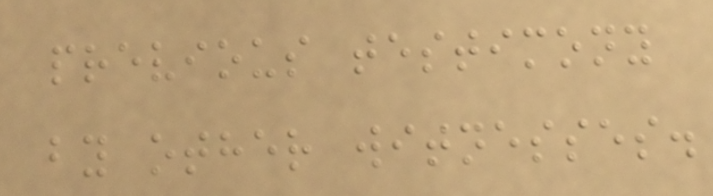previous testimony
by other witnesses.
